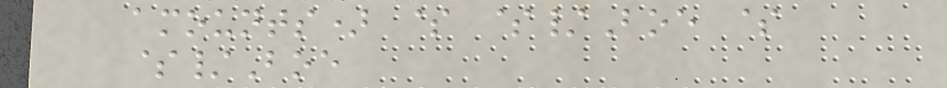amounts) $ $/Boe $
$/Boe
